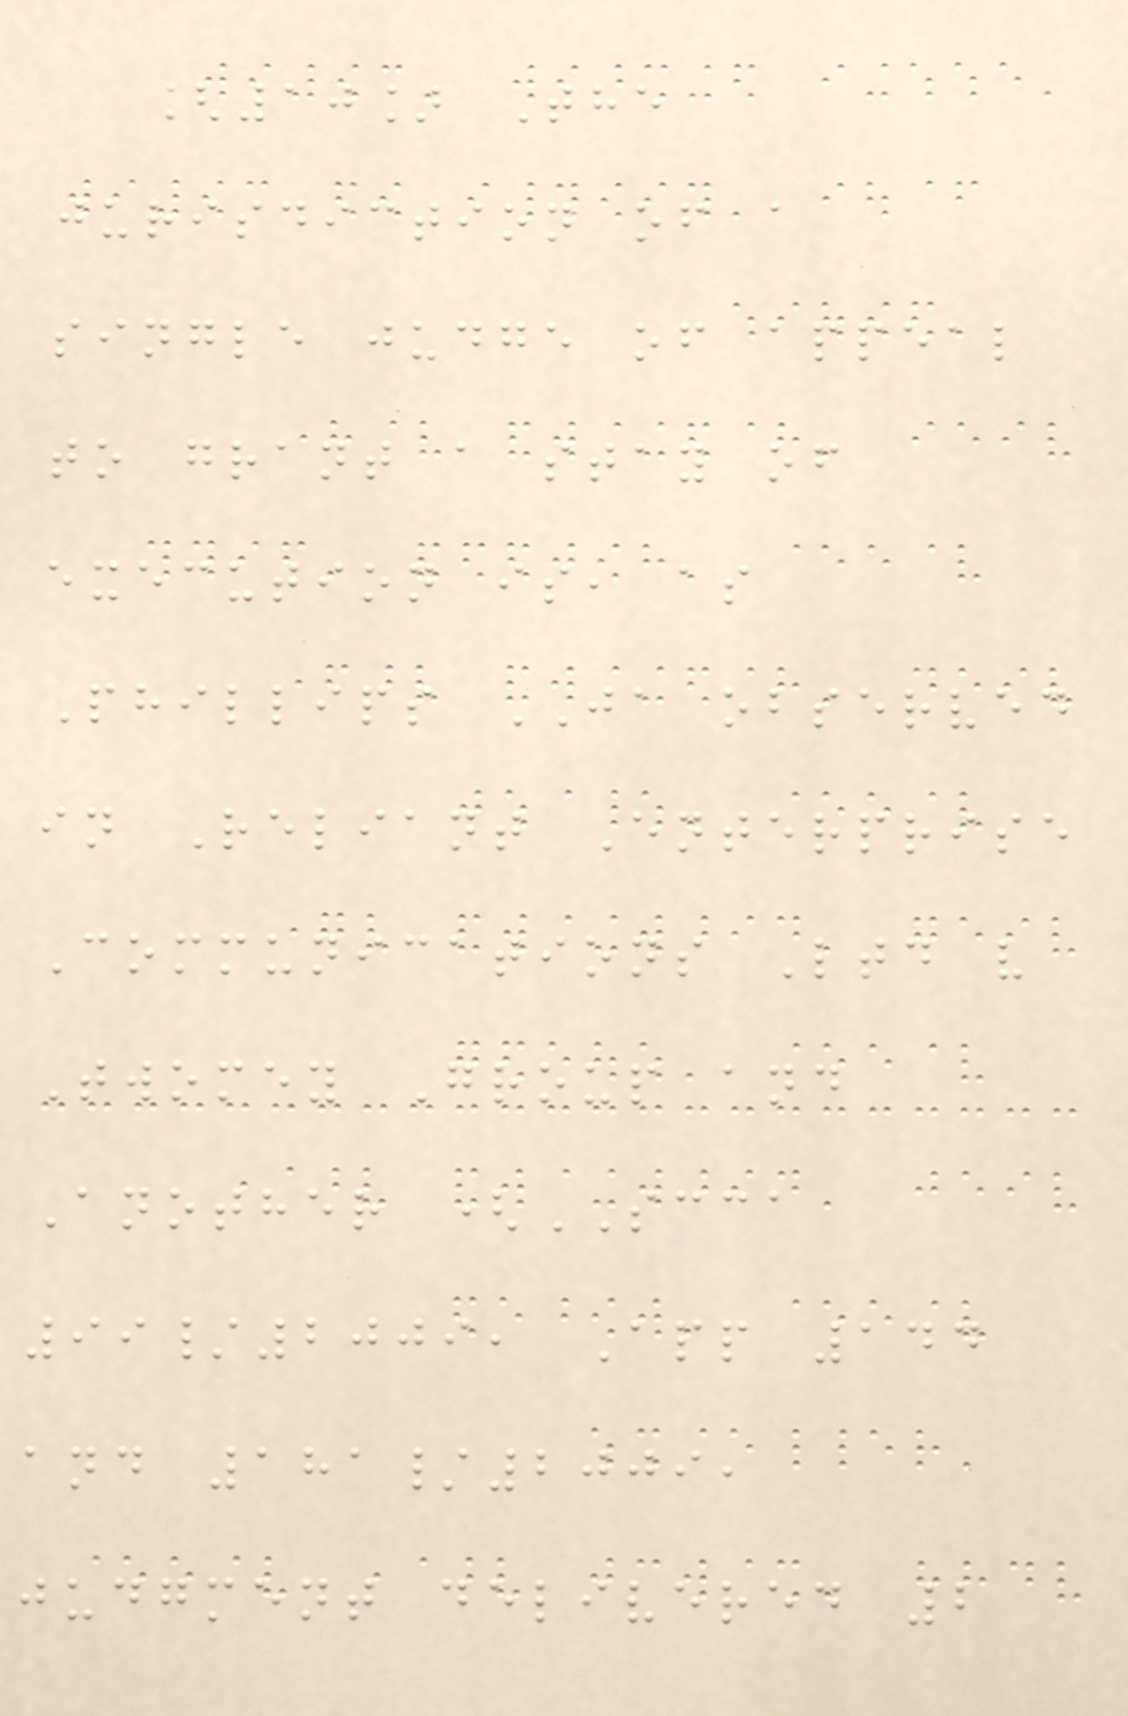[10] The
jurisdiction of a
single judge of appeal
to grant a stay of
execution is, as
Phillips JA observed
in Reliant Enterprise
Communications Ltd v
Twomey Group and
Another (SCCA
99/2009, App 144
and 181/2009,
judgment delivered 2
